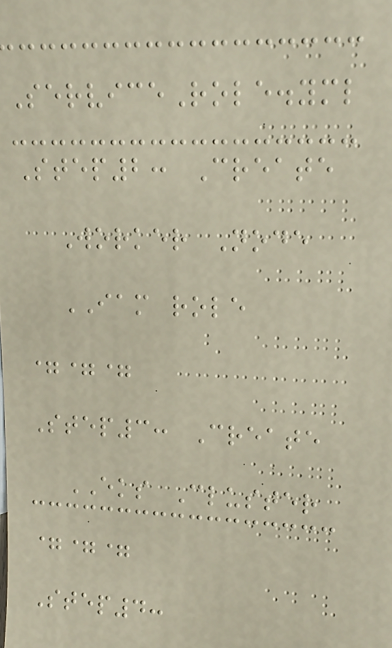ServiceRole.yml
Step2: Create
Worker Node
IAM role
===
Step3: Create
EKS Cluster
===
Step4:
